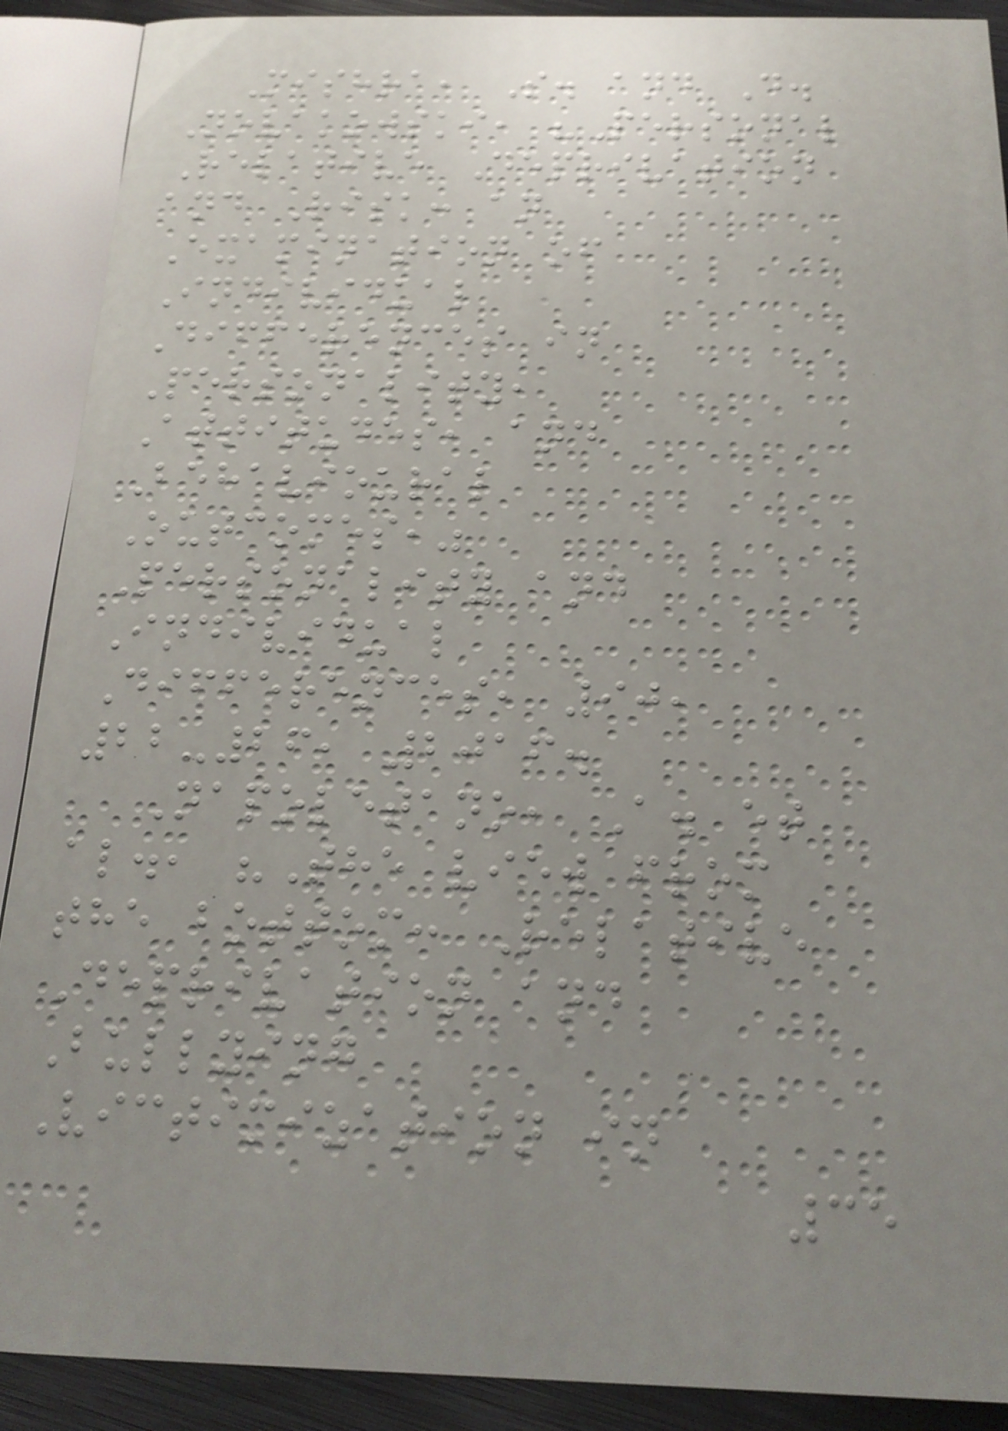Mishra, S. and D.
Novakowski, "Personal
Relative Deprivation
and Risk: an
Examination of
Individual
Differences in
Personality,
Attitudes, and
Behavioural
Outcomes,"
Personality and
Individual
Differences, 90,
22-26, 2016.
Napoletano, A. et
al., "The view from
the bottom: Relative
Deprivation and
Bullying
Victimization in
35
